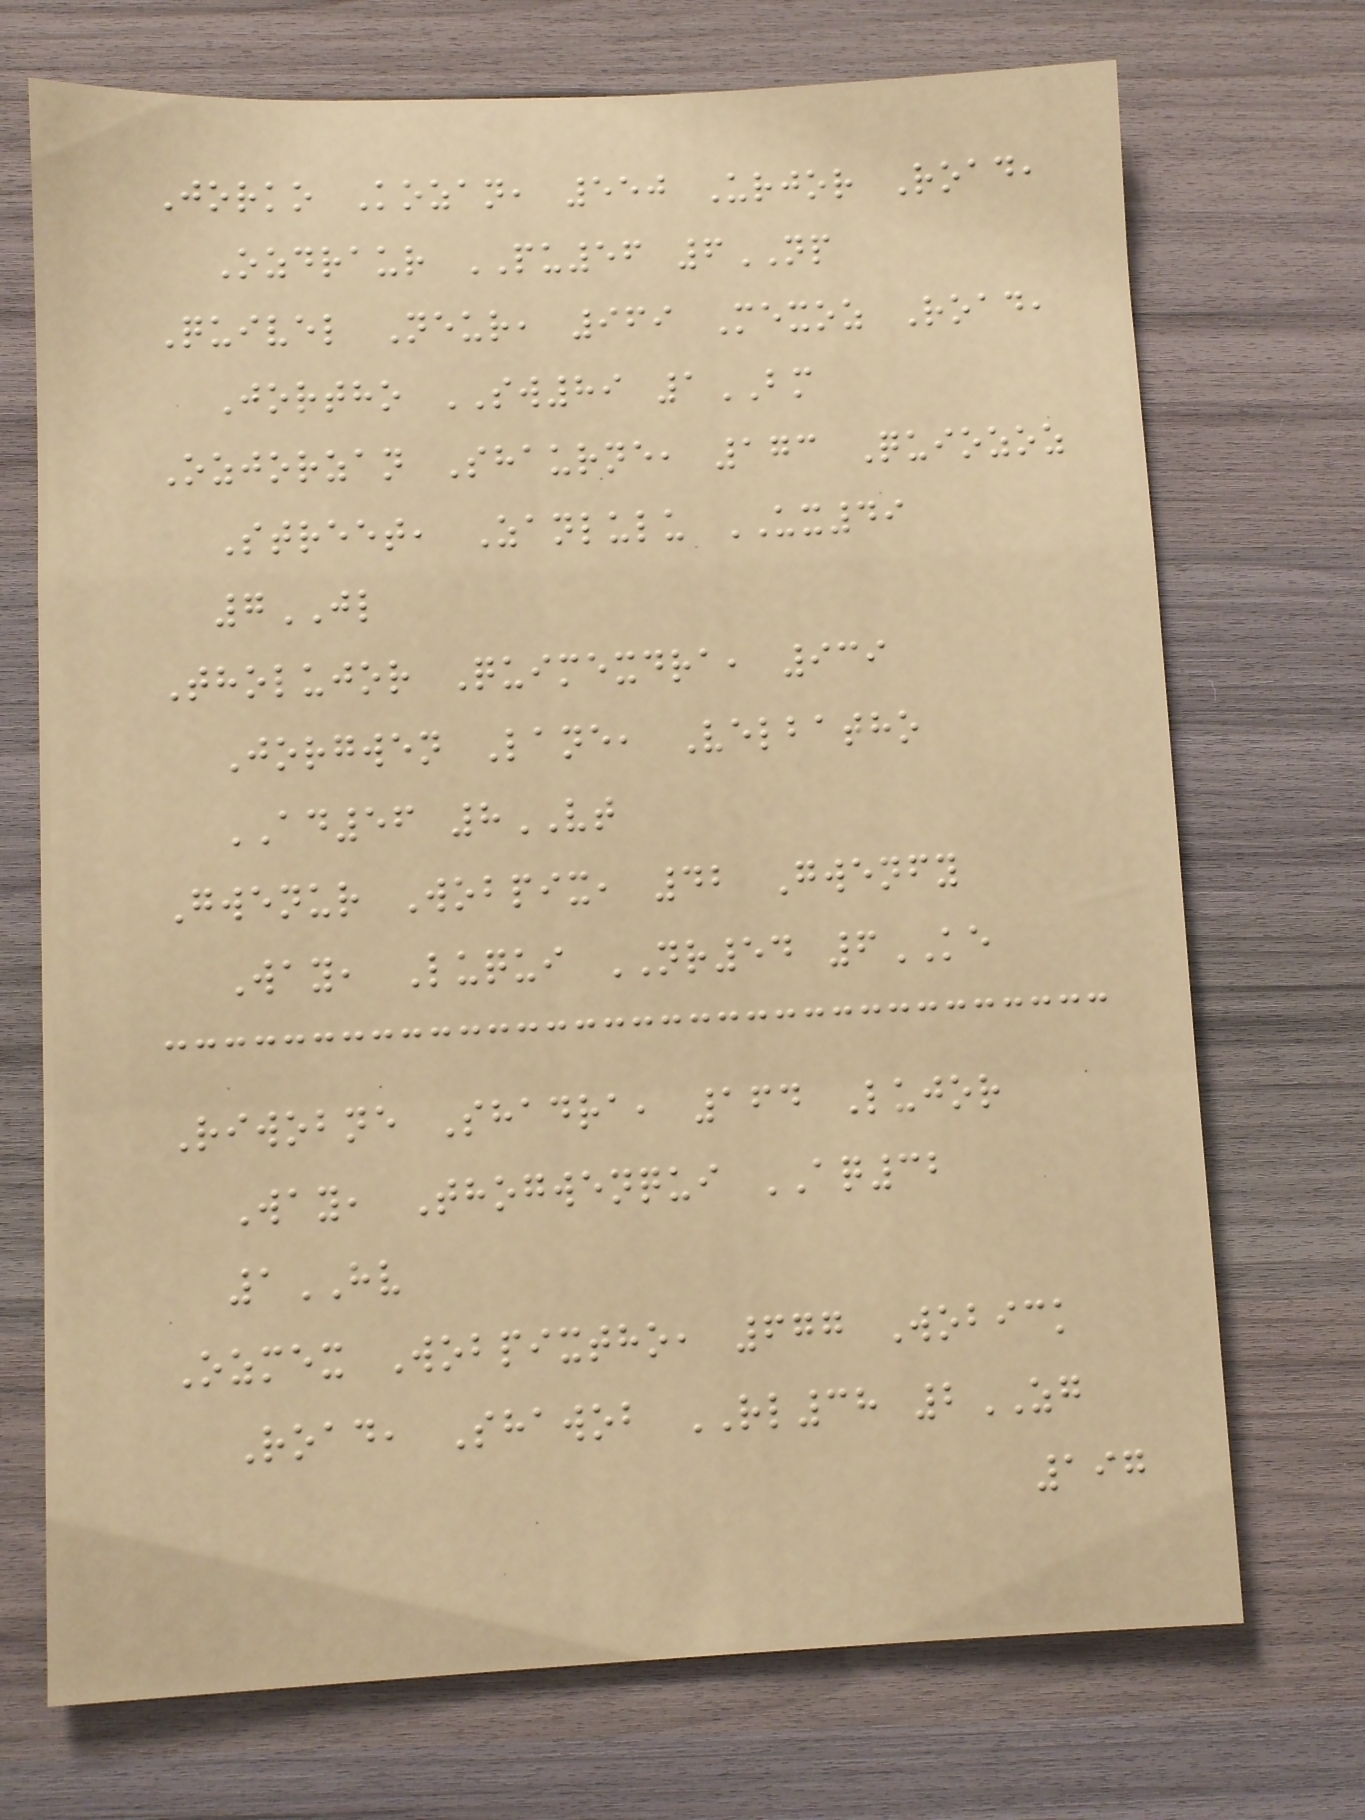Jorko Kozan, 550 Urjor Road,
Ozdraur PU56 6NP
Quivel Neur, 969 Mexoz Road,
Jortho SW89 1BM
Ozjorzan Shaurne, 173 Quiozoz
Street, Zanlulu UX49
7JL
Tholujor Quimexdra, 939
Jorgwen Lane, Velbatho
AD56 8VT
Gwenur Wobpix, 42 Gwenfy
Way, Luqui NR54 6KE
Riwobne Shadra, 164 Lujor
Way, Thogwenqui AQ32
1HV
Ozmex Wobpixtho, 677 Wobick
Road, Shawob RL38 2ZG
197
